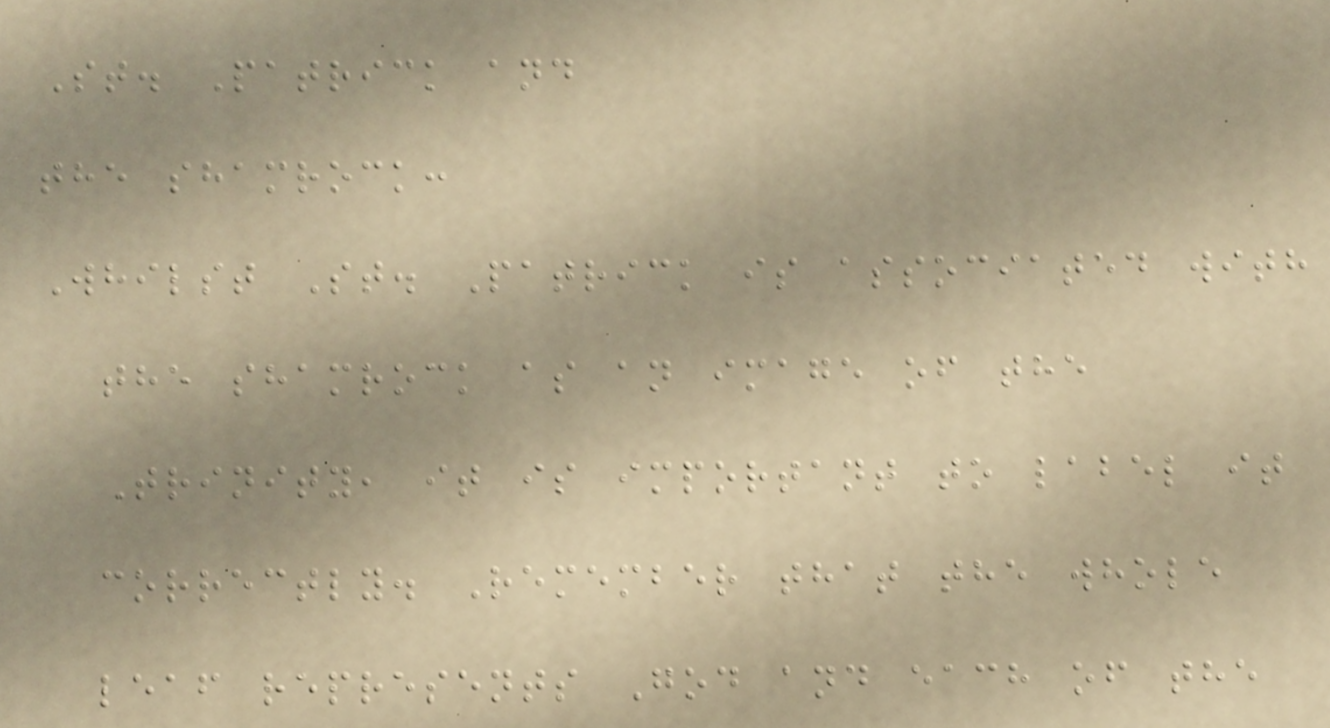St. Patrick and
the shamrock:
Whilst St. Patrick is associated with
the shamrock as an image of the
Trinity, it is important to label it
correctly. Remember that the whole
leaf represents God and each of the
